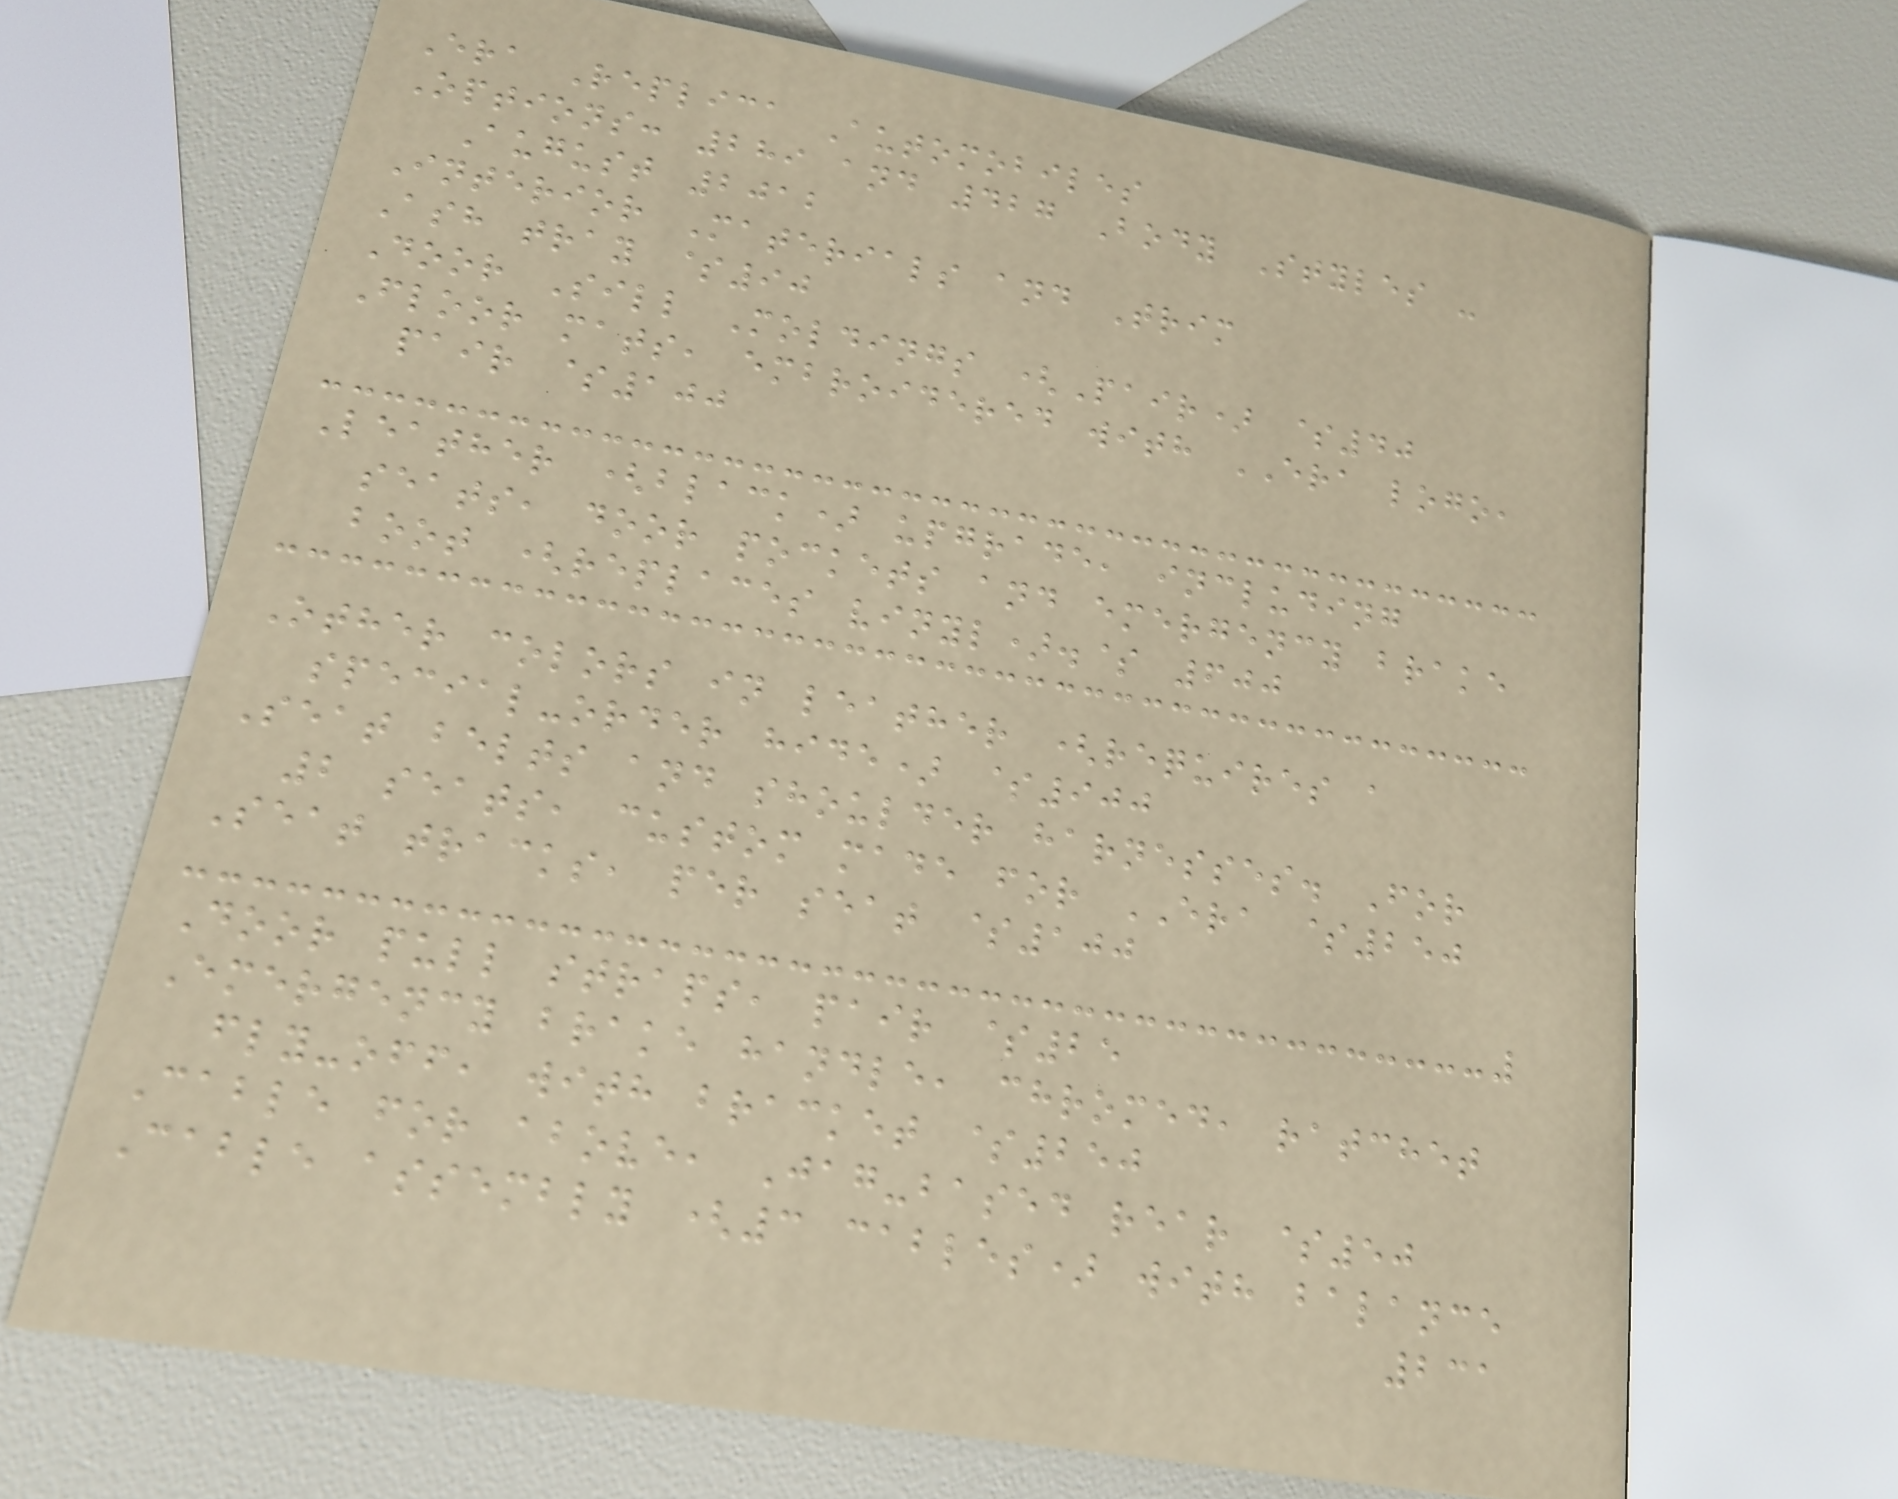Era Replica Automobiles
Options: 289 and 427 Body Styles -
August 2012
Interior Materials and Trim
Ash tray $90
Door Sill Moldings (Pair) $40
Floor mats, embroidered with ERA logo,
pair $100
Leather (black) upgrade, including
seats, door pockets and emergency brake
boot (replaces vinyl).$ 600
Other colors in leather (requires a
special-order hide) $900
Seat belts and shoulder harnesses. For
2 seats, custom made for ERA $250
Seat tracks, per seat $100
Door pull straps, pair $25
Emergency brake handle, chromed, ratchet
fly-off, with bracket $250
Cable for above, Jag-based rear $50
Cable assembly (3 cables) with balance
231
